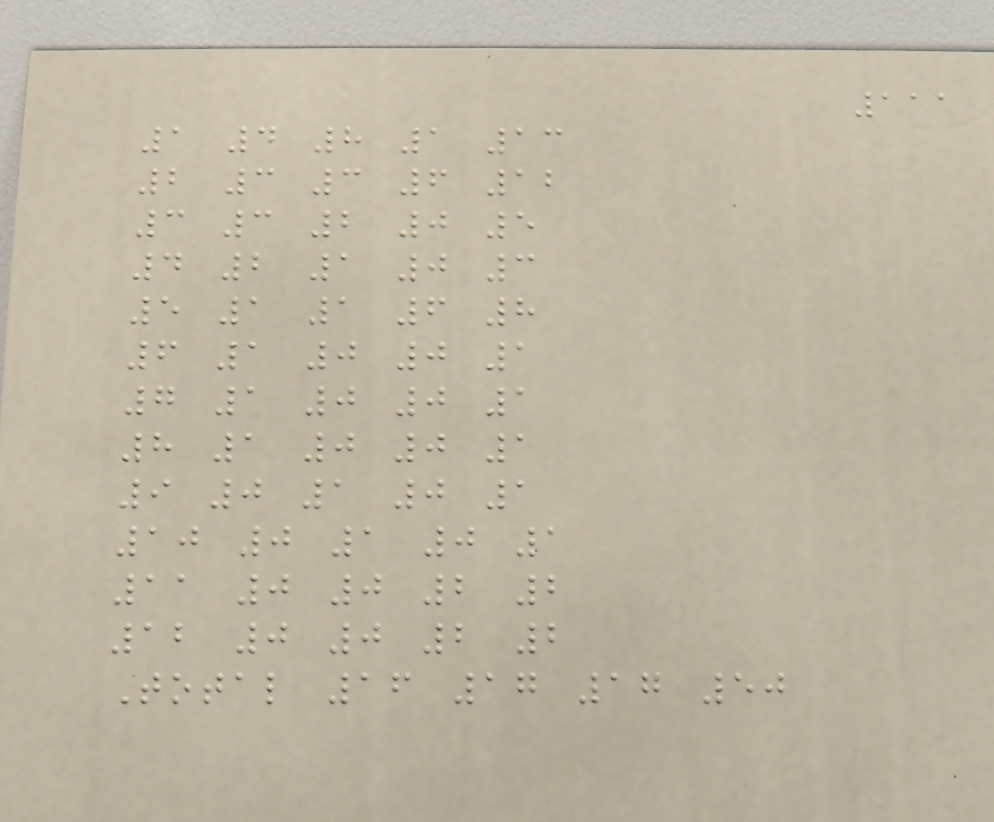111
1 4 8 1 13
2 3 3 6 12
3 3 2 0 5
4 2 1 0 3
5 1 1 6 8
6 1 0 0 1
7 1 0 0 1
8 1 0 0 1
9 0 1 0 1
10 0 1 0 1
11 0 0 2 2
12 0 0 2 2
Total 16 17 17 50
